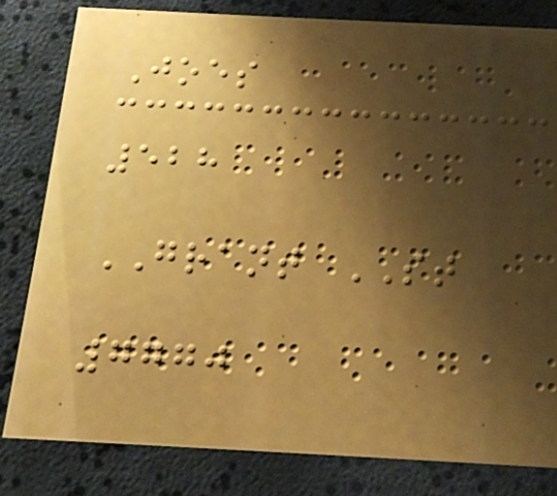Joes
528
GRANT ST
7770
